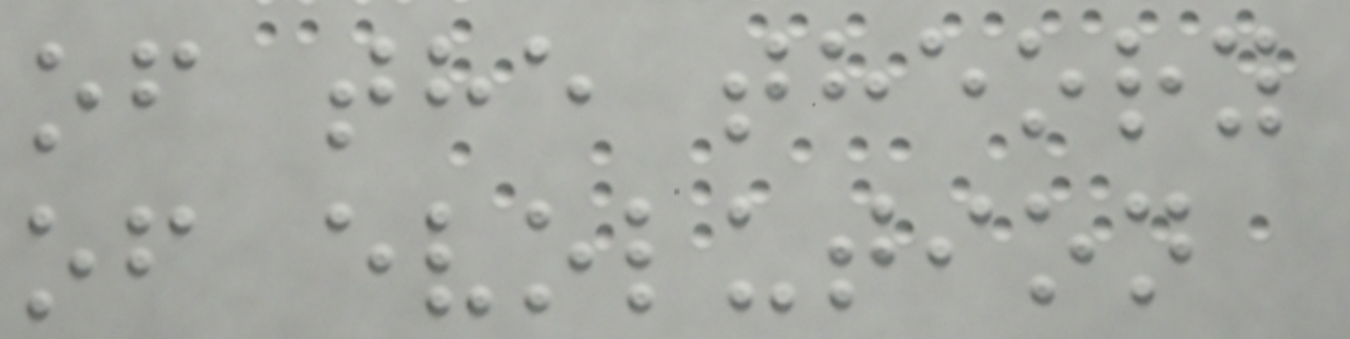of the theory
of evolution
